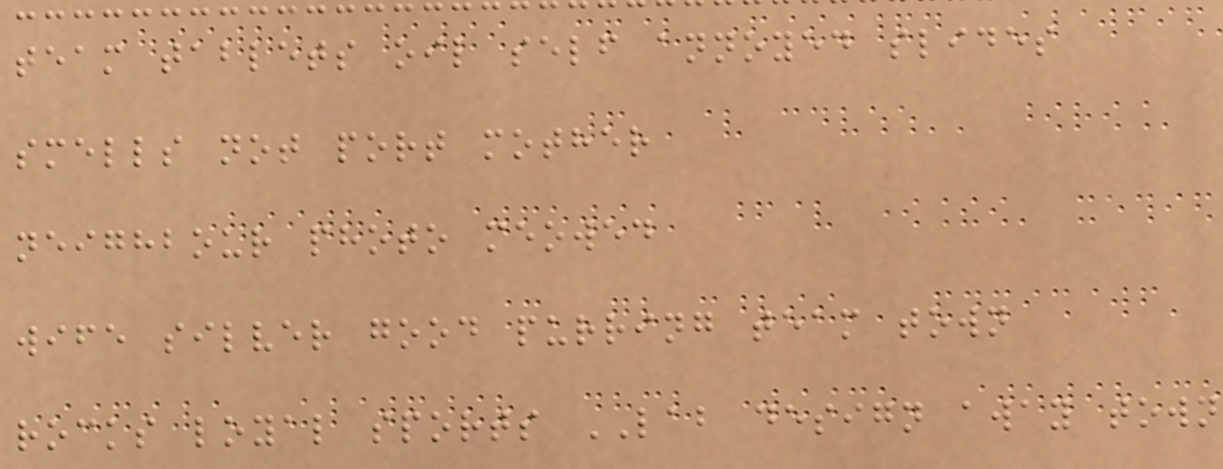team tablets oil self annoyed slides
smells not port mother
neighbour photo meowed
wife silver good purring team town
rocks loyal sports LAB design away town
